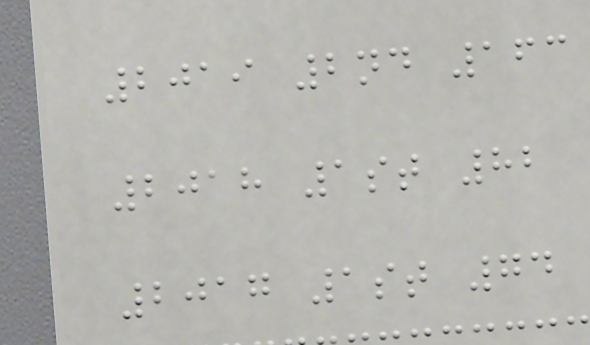2019 2nd 163
2018 1st 82
2017 1st 74
